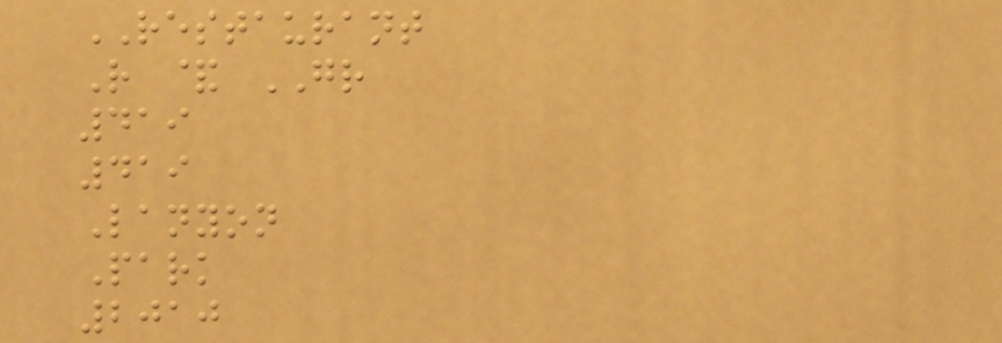RESTAURANT
R & GR
419
419
Lanyon
Park
2010
